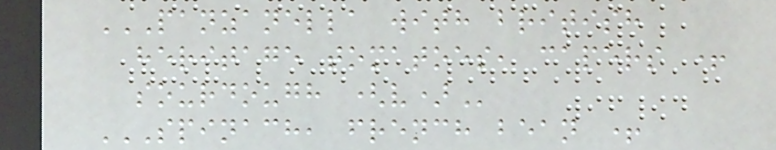PANZANELLA WITH BRITISH
HERITAGE TOMATOES, CAPERS +
SOURDOUGH (V)
SPINACH, FRENCH BEAN +
